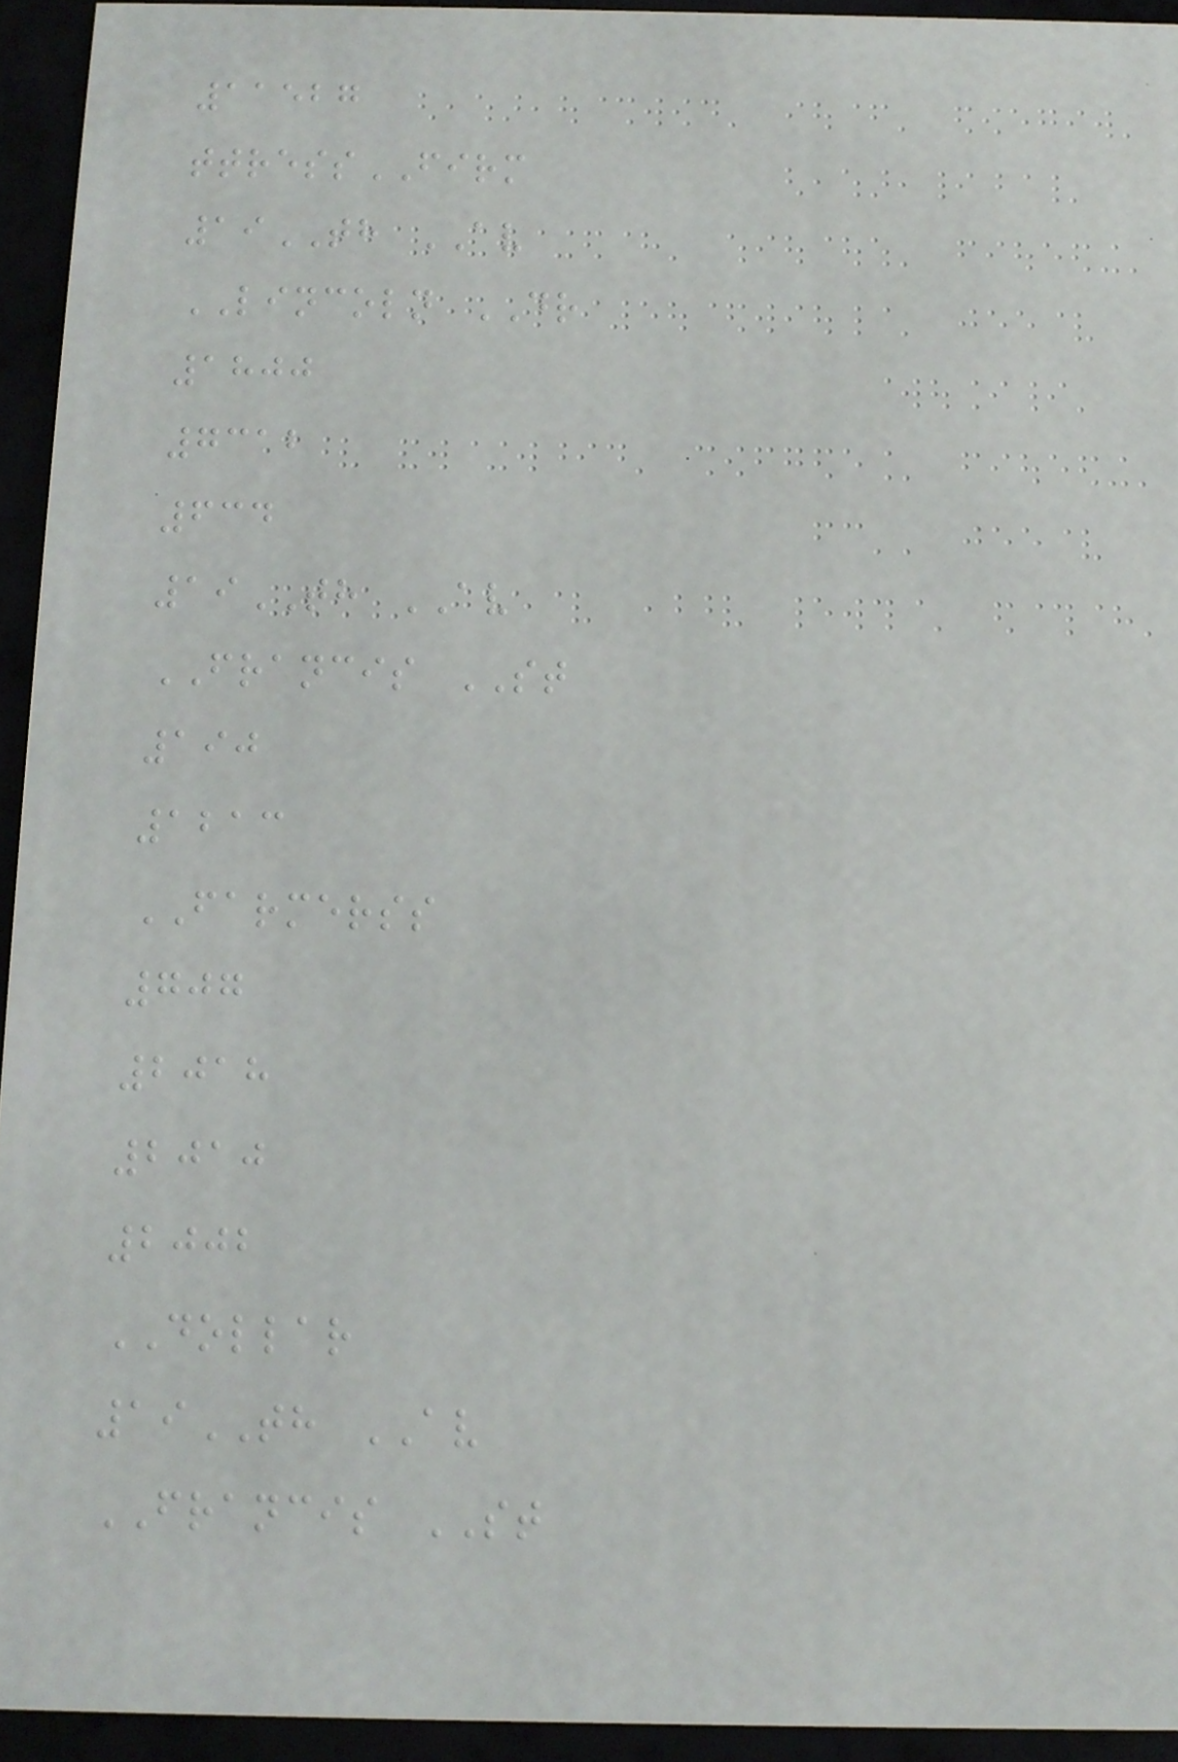11527
ttressFIRM
19TH AV
LINCOLN DR
1800
7312
634
19TH AV
FRANCIS ST
190
1213
FARMERSS
707
2018
2010
2002
DOLLAR
19TH AV
FRANCIS ST
